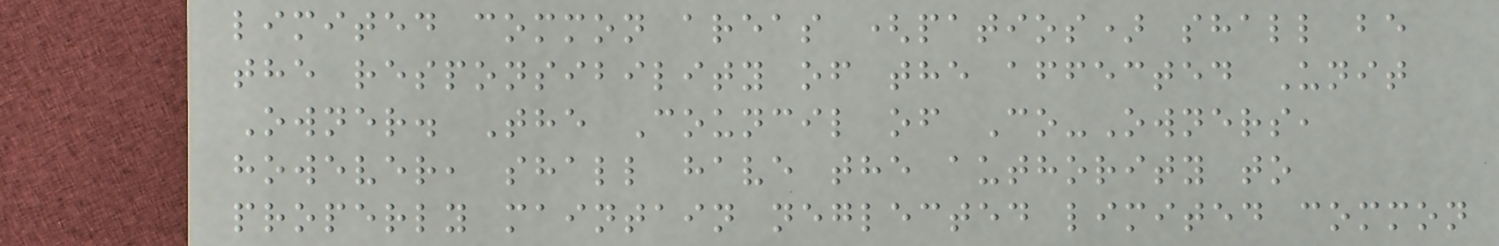limited common areas (patios) shall be
the responsibility of the affected Unit
Owner. The Council of Co-Owners,
however, shall have the authority to
properly maintain neglected limited common
